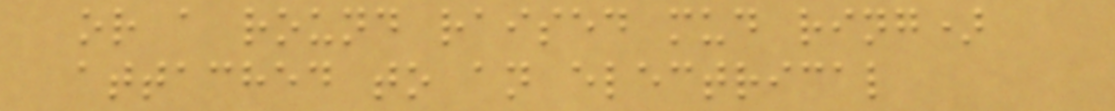or a round raised mud ring)
attached to an electrical
